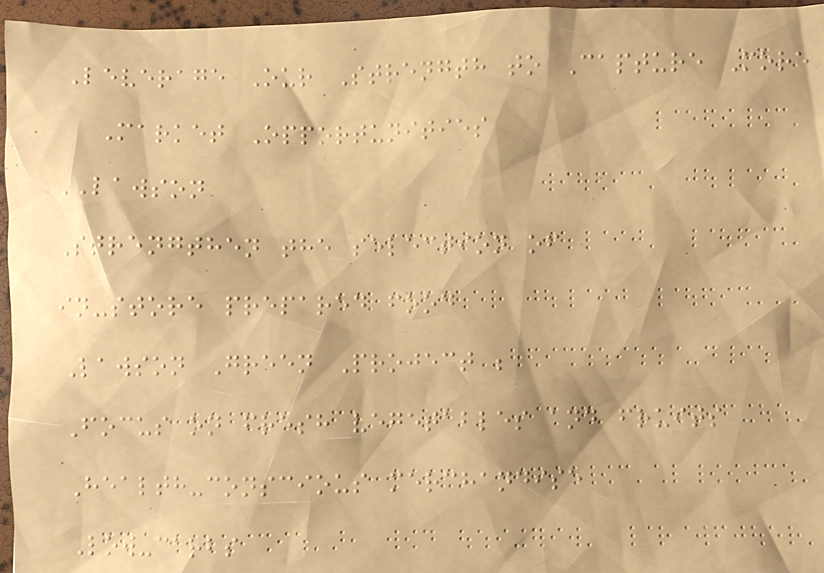Leverage Our Strength to Capture More
Market Opportunities
LAWSON
Strengthen the selection of
in-store prepared food
Lawson Green Project ;
Focus on fresh vegetables and fruits
Health-conscious merchandise
Low-carbs
